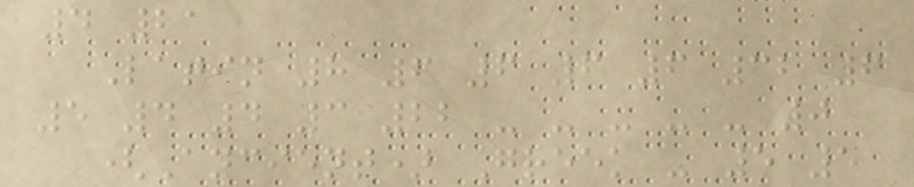4 21
Latin 8 6 6 6 6 32 6
5 4 4 3 22 - - - - - 0
(Ancient) Greek - 5 5
